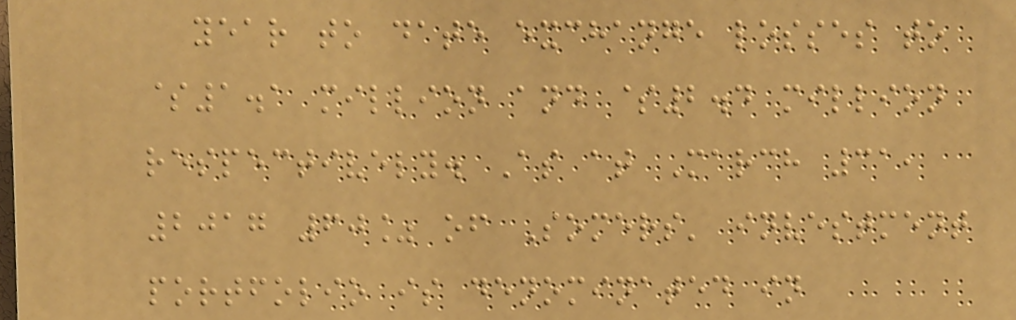year to date exchange losses to
$1.1 million and $2.4 million
respectively. As at March 31,
2017 60% of Somers' investment
portfolio is denominated in
